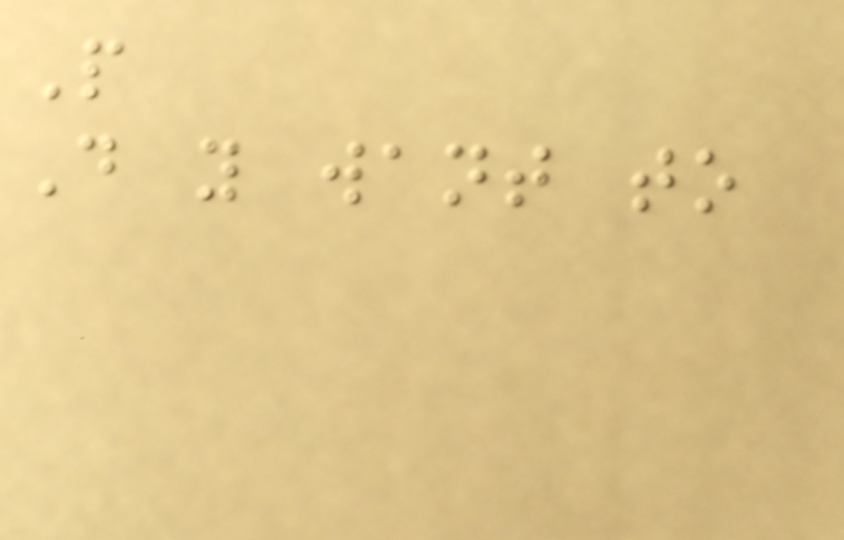People
Do you want to
